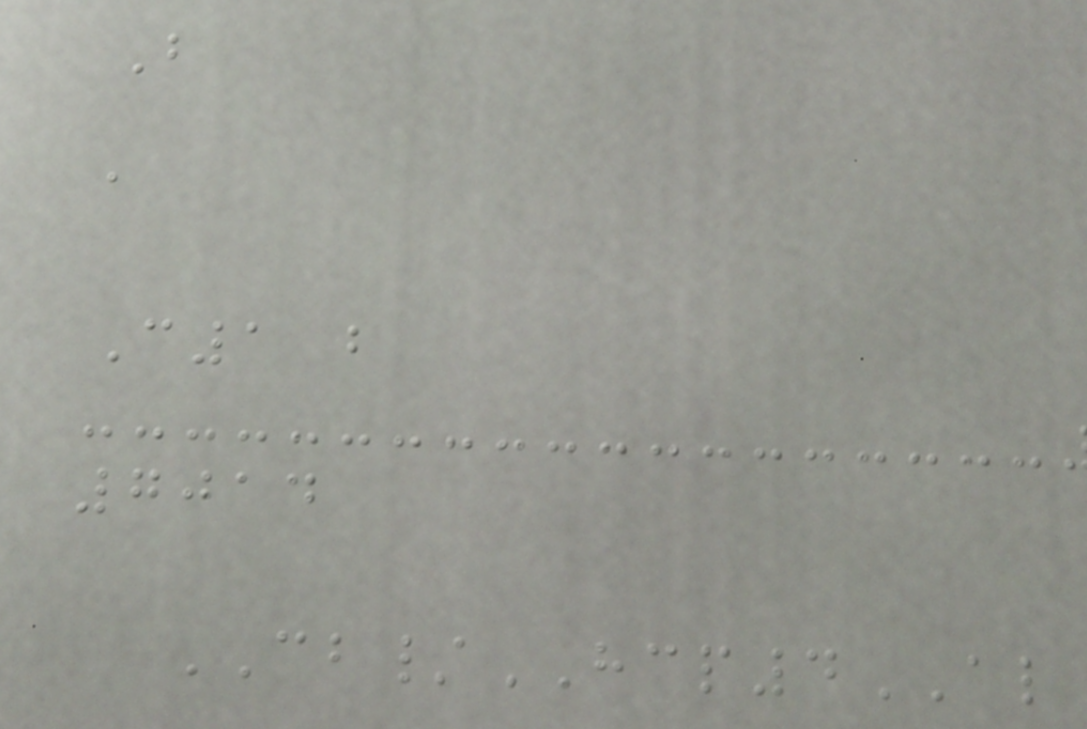B
a
C1 b
7014
CB/HCP4AL
